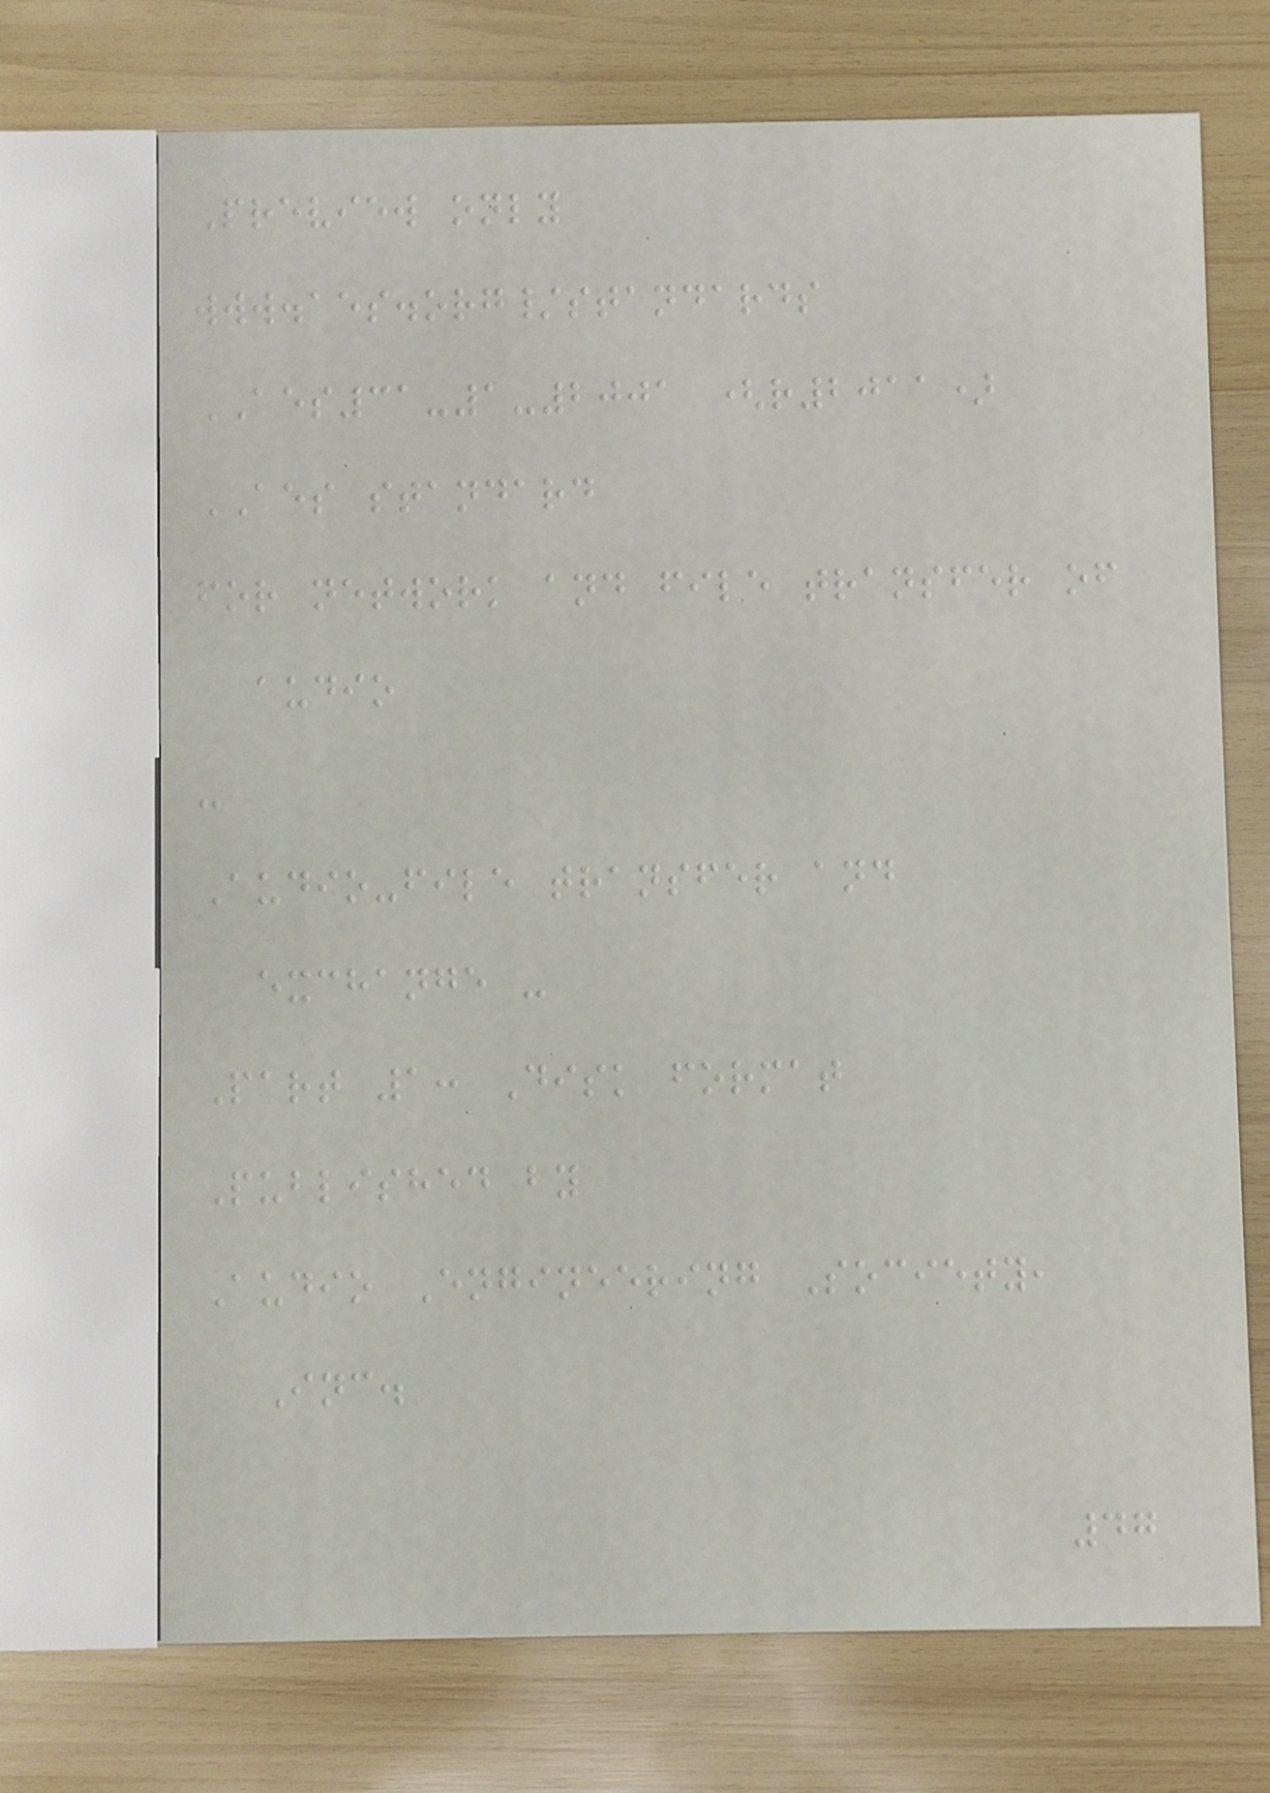Preview only
www.aes.org/standards
AES31-1-2001 (r2011)
AES standard
for network and file transfer of
audio
-
Audio-file transfer and
exchange -
Part 1: Disk format
Published by
Audio Engineering Society,
Inc.
47
